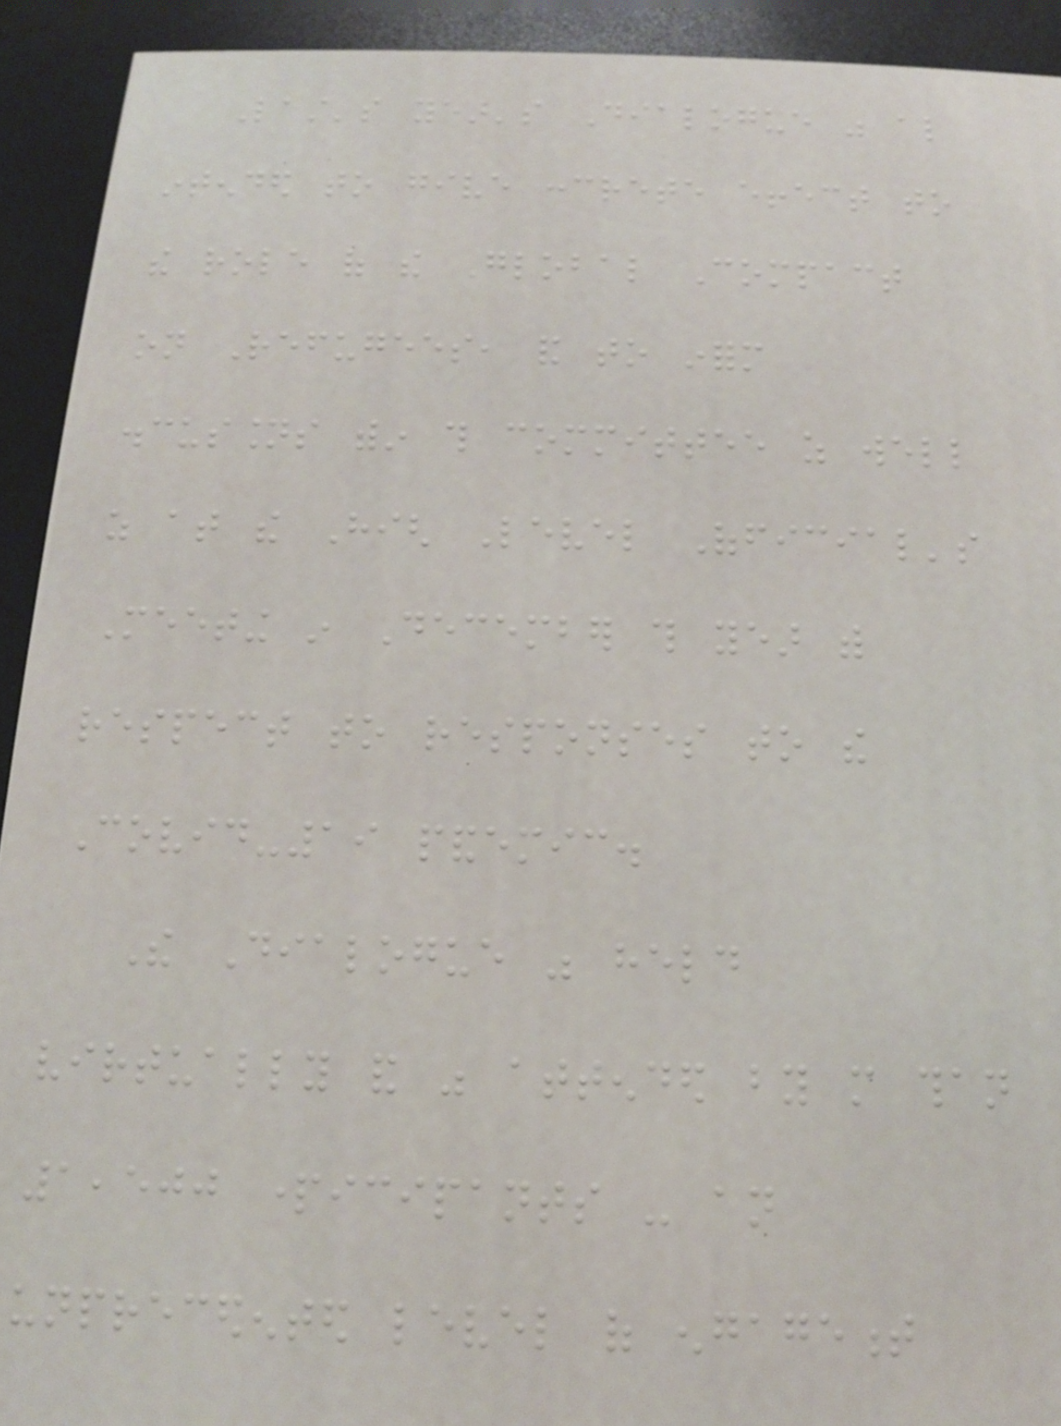Last's year's Dialogue was also
intended to give concrete effect to
the role of the Global Compact
on Refugees, and to inform
discussions within this committee as well
as at the High Level Official's
Meeting in December this year with
respect to responses to the
Covid-19 pandemic.
The Dialogue was held
virtually and was attended by more than
1,500 participants - an
unprecedented level of engagement
